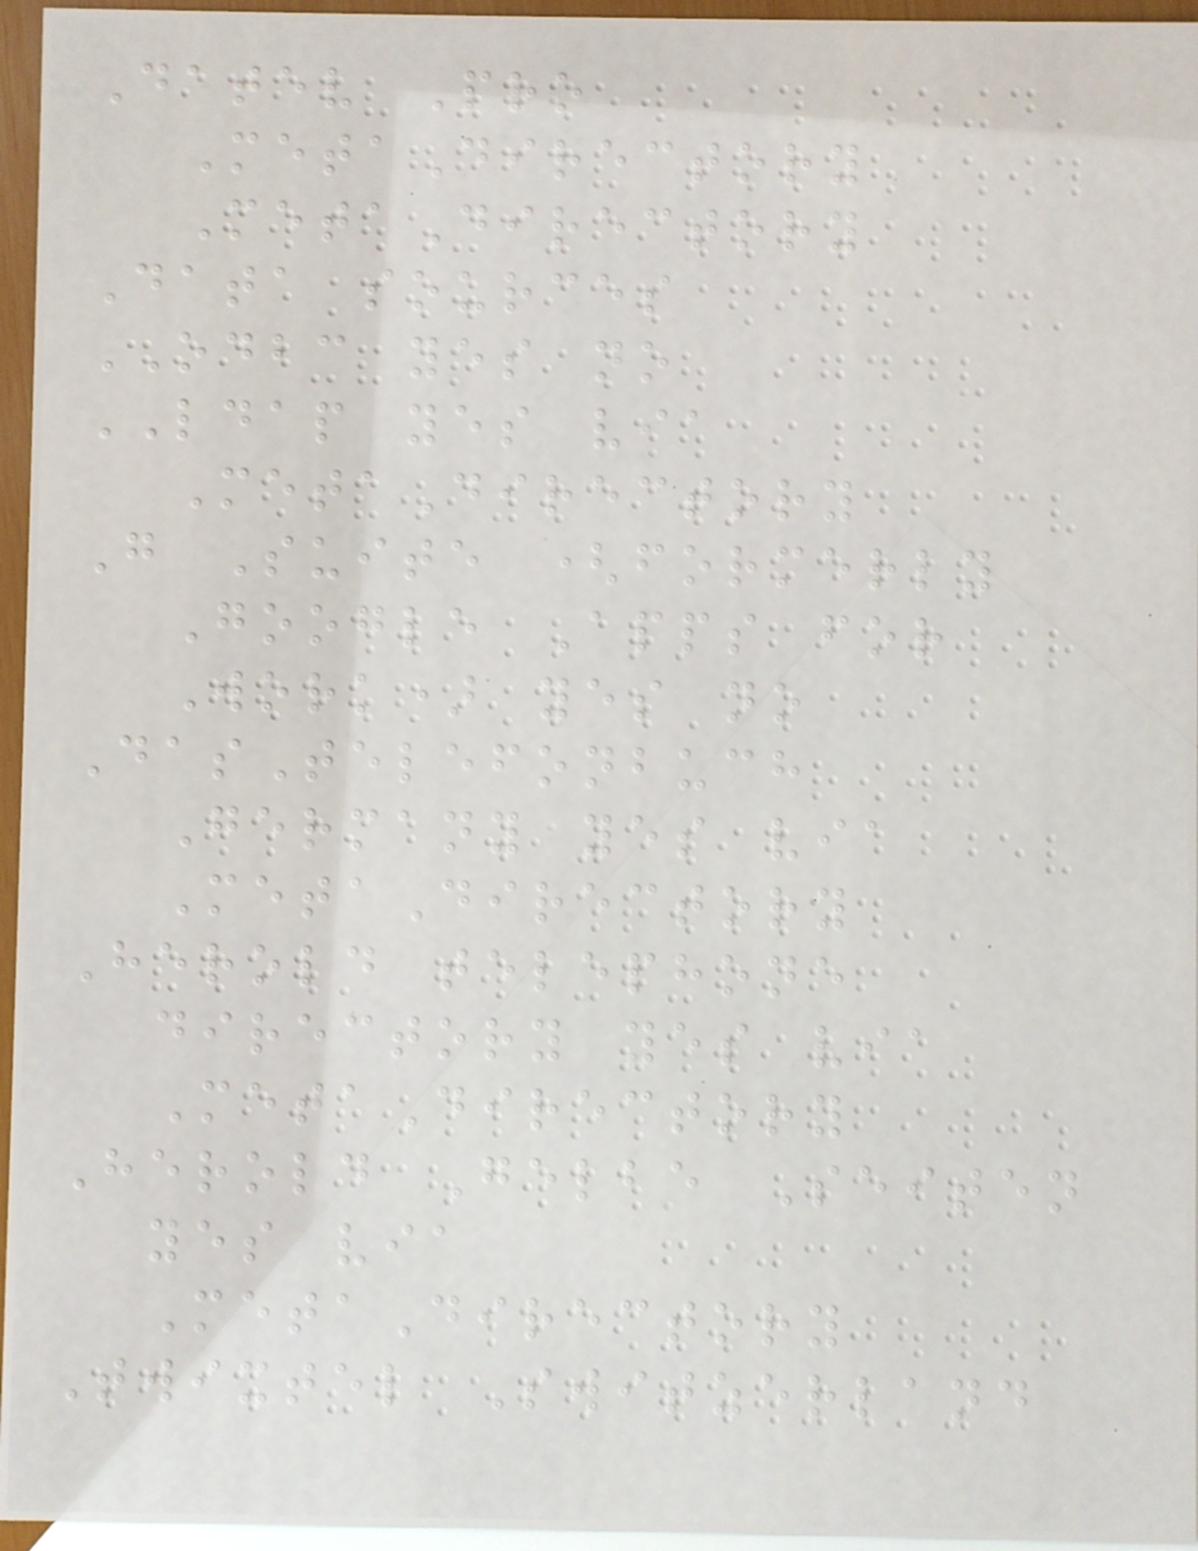Datev Pro
MetaDirectory
MetaDirectory
Data sources
ODBC yes no
LDAP yes via
MetaDirectory
G Suite (formerly
Google Apps for
Work) yes no
DasTelefonbuch
Germany yes via
MetaDirectory
Herold telephone
directory yes via
MetaDirectory
Herold Gelbe Seiten
yes via
MetaDirectory
Twixtel Switzerland
